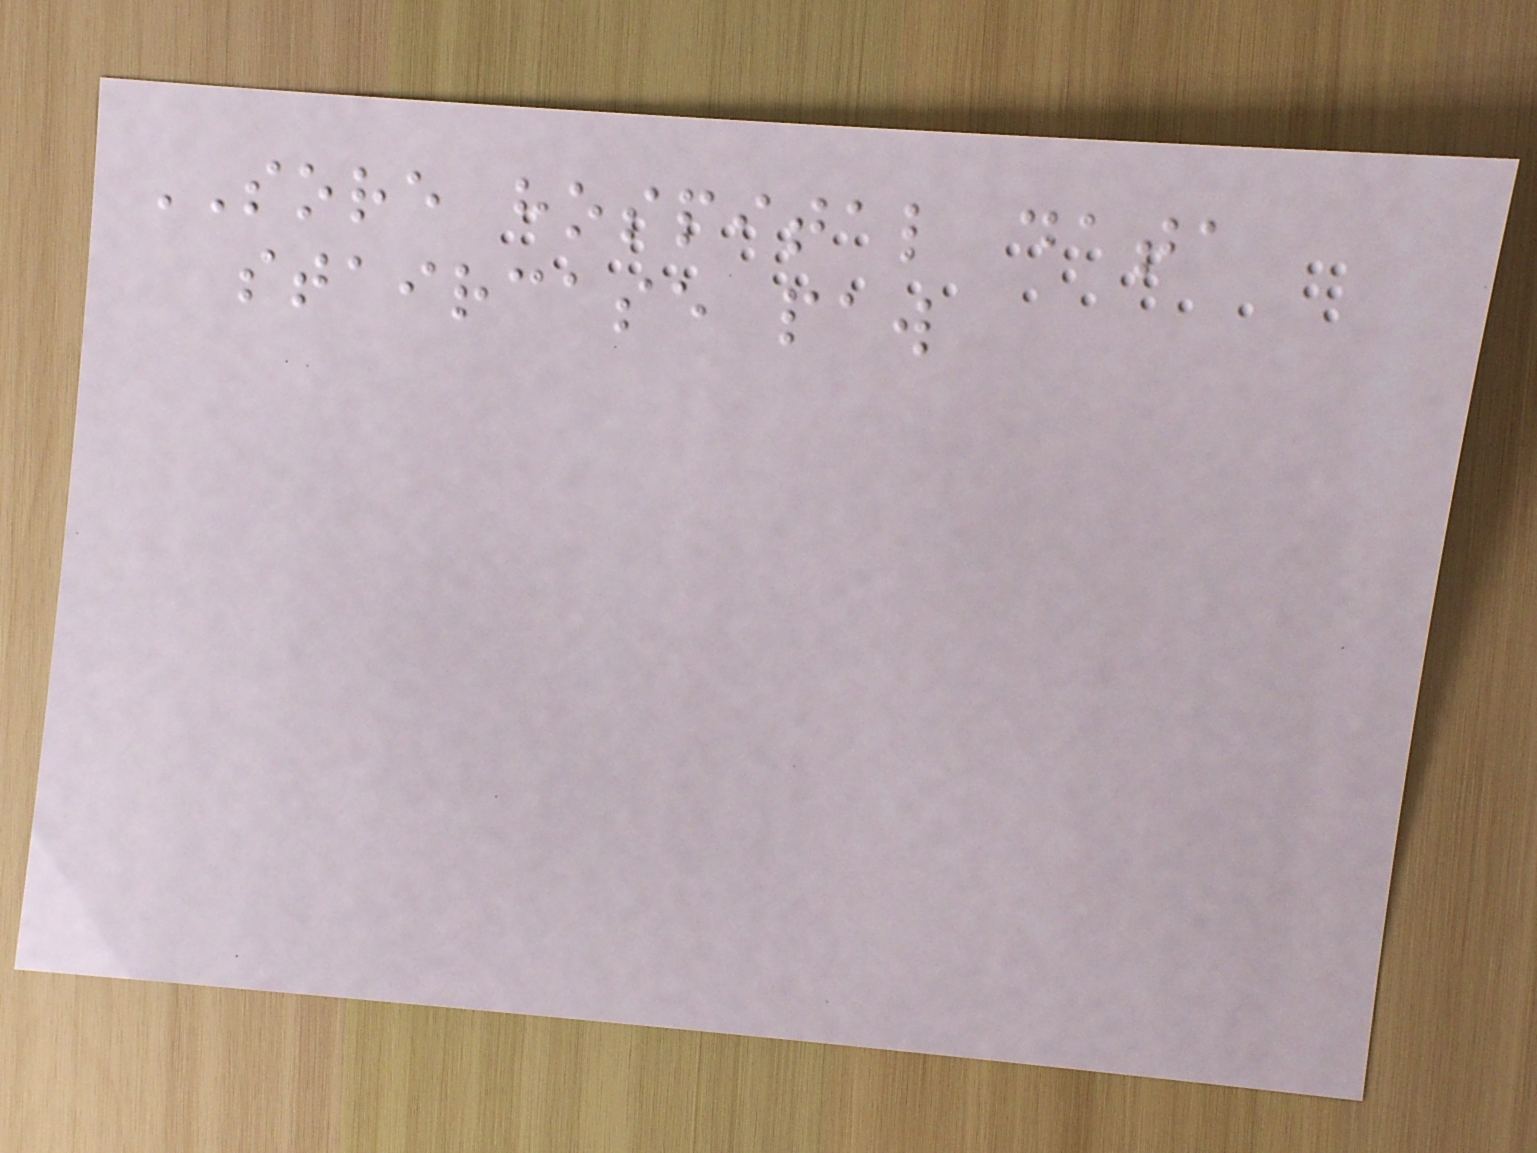SORE hospital data
staircase paw
